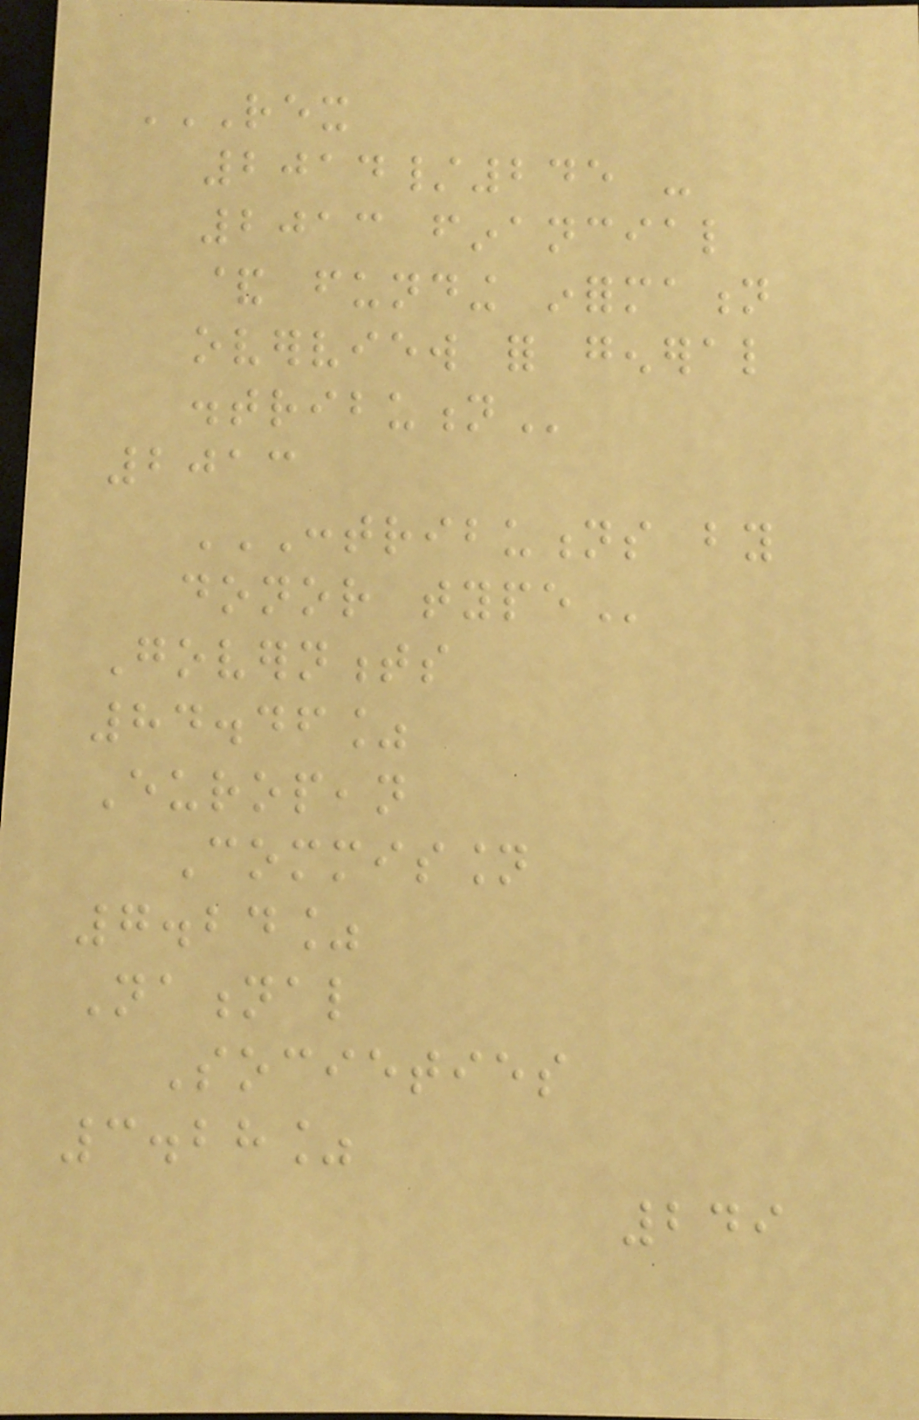REX
2014/245 -
2013 FINANCIAL
& FUNDING INFORMATION
OVERVIEW FOR GENERAL
DISTRIBUTION
2013
CONTRIBUTIONS BY
DONOR TYPE
Governments
84.46%
European
Commission
7.24%
National
Societies
3.28%
249
